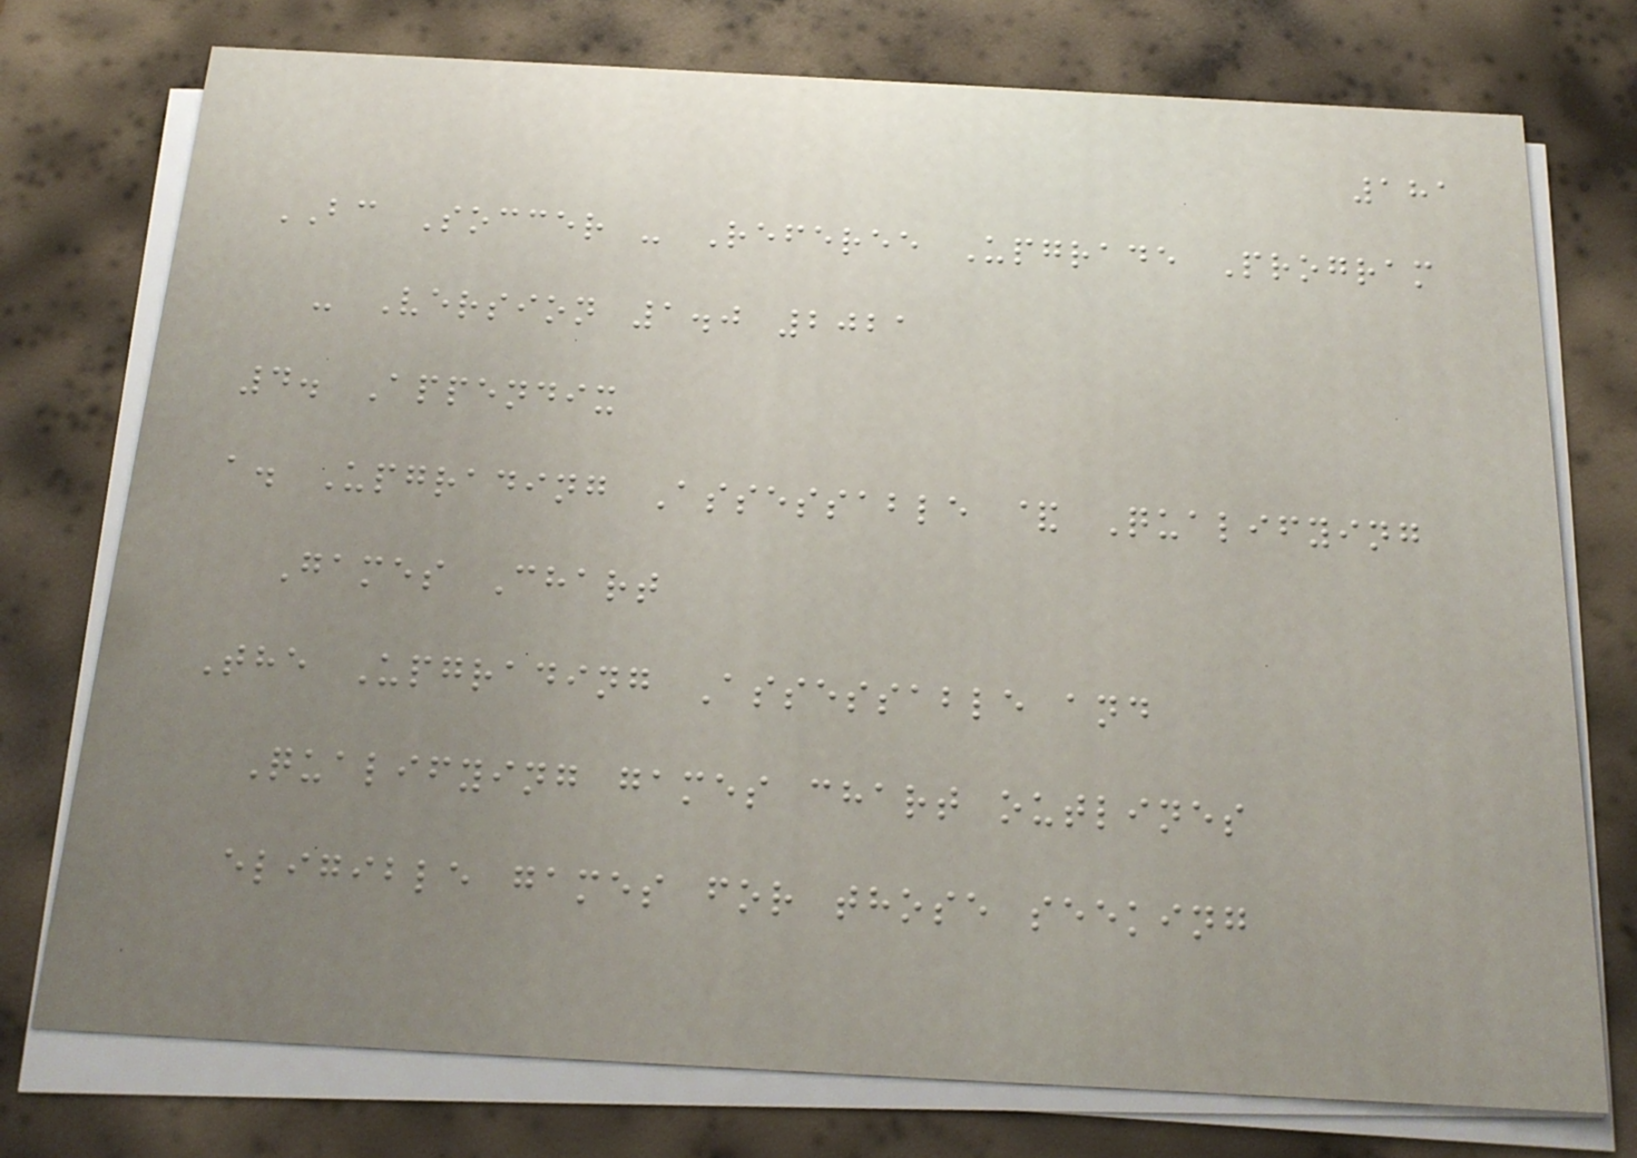181
BC Soccer - Referee Upgrade Program
- Version 1.0 2021
4. Appendix
a. Upgrading Assessable & Qualifying
Games Chart
The Upgrading Assessable and
Qualifying games chart outlines
eligible games for those seeking
